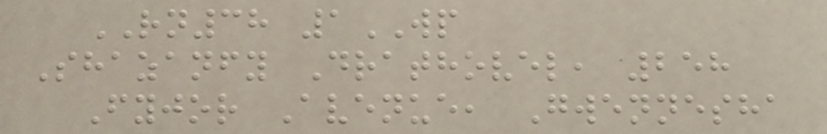RN38 1WP
Shazanfy Drathovel, 258
Fyjor Avenue, Gwennesha
